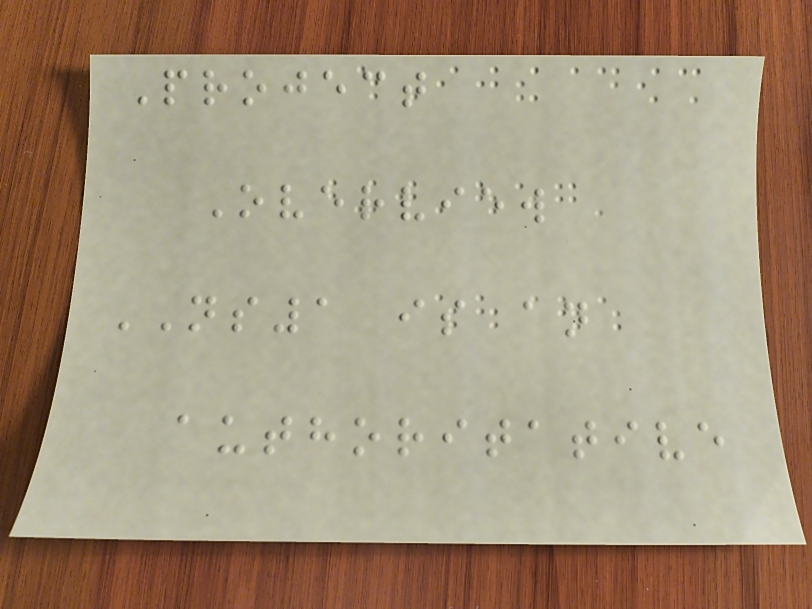Project
Overview
NS1 is an
authoritative
